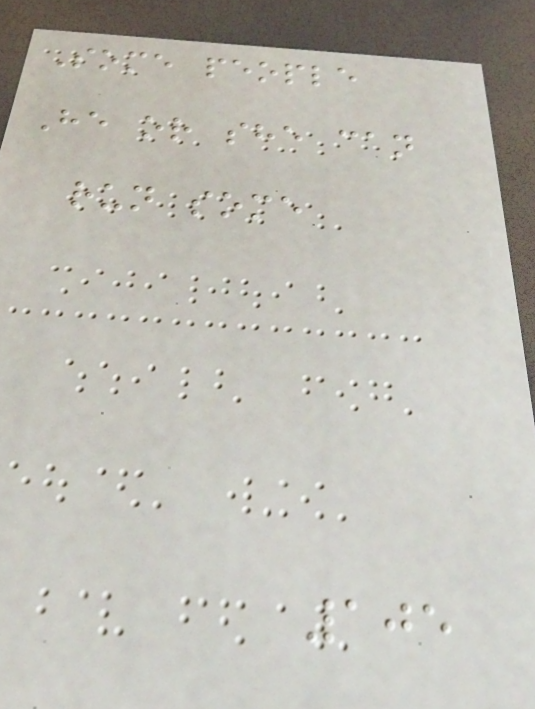Some people
He or she can
run some
105
